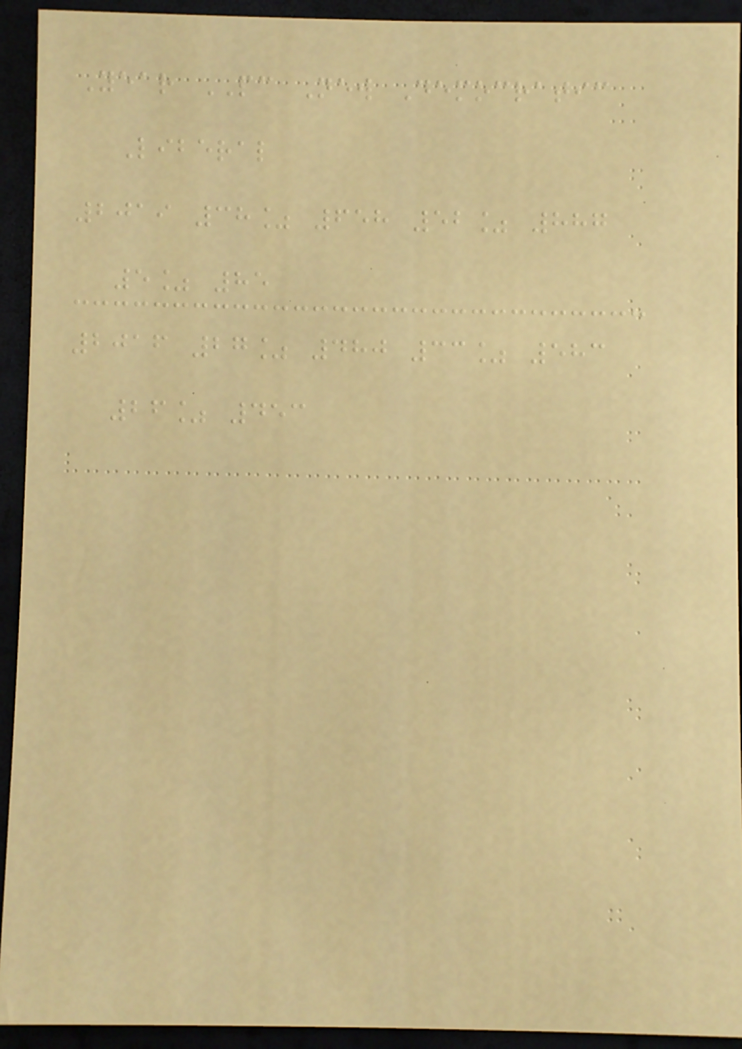Year PC New Democratic
Liberal
2019 38% 658 52% 887
5% 85
2016 27% 480 33% 583
26% 453
